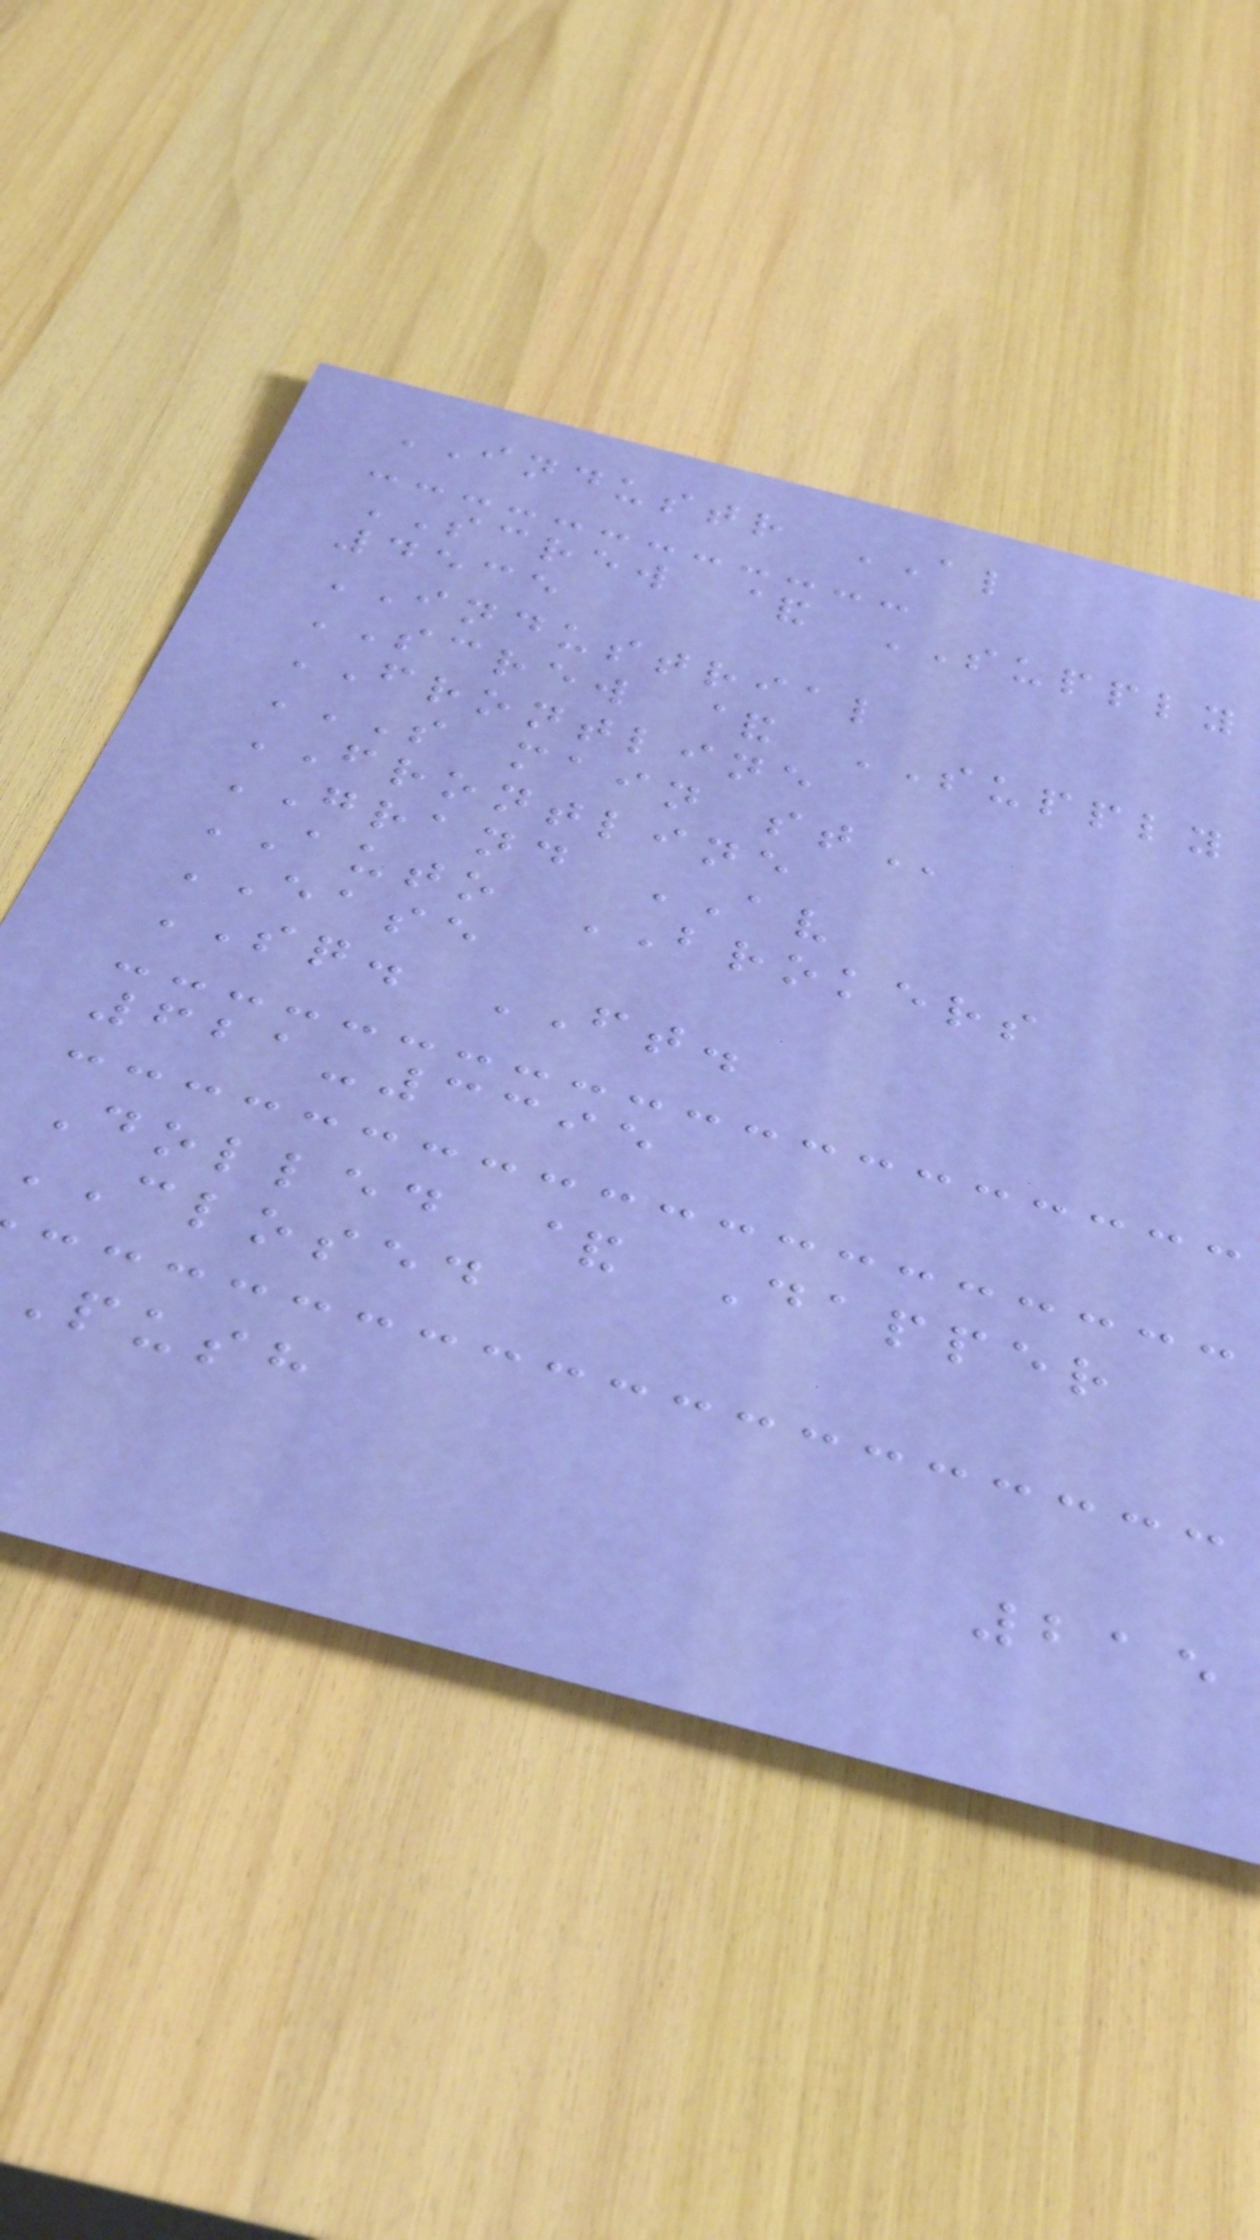INDUSTR AL
SCREW & SUPPLY
4535
INDUSTRIAL
SCREW & SUPPLY
FRONTLINE
S MAIN ST
FRONTLINE
GRAND AV
AUTO BROKERS
EASE
SQ. FT.
621-3395
Dolled & Dapper
CLOSED
push
215
